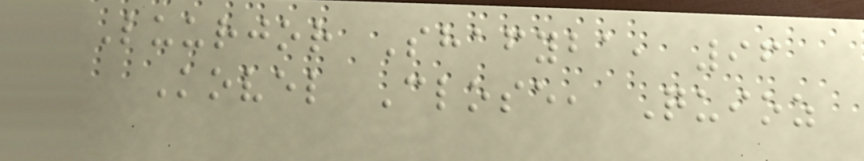Luurjor Shafyba, 96
Kovel Close, Quioz
